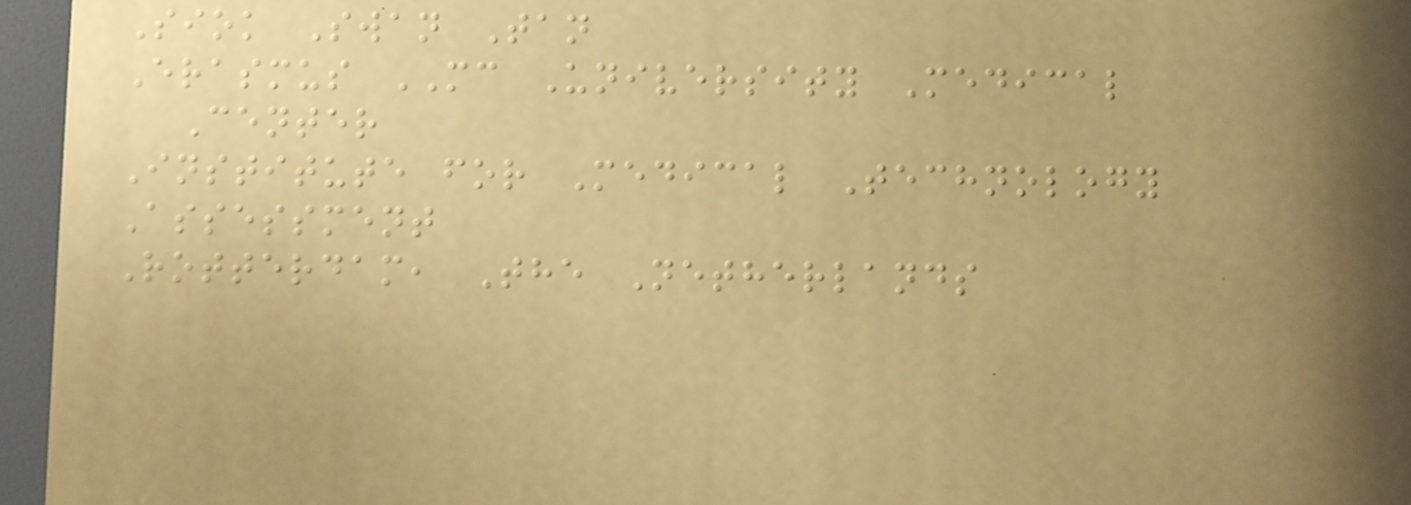Siok Swan Tan
Erasmus MC University Medical
Center
Institute for Medical Technology
Assessment
Rotterdam, The Netherlands
